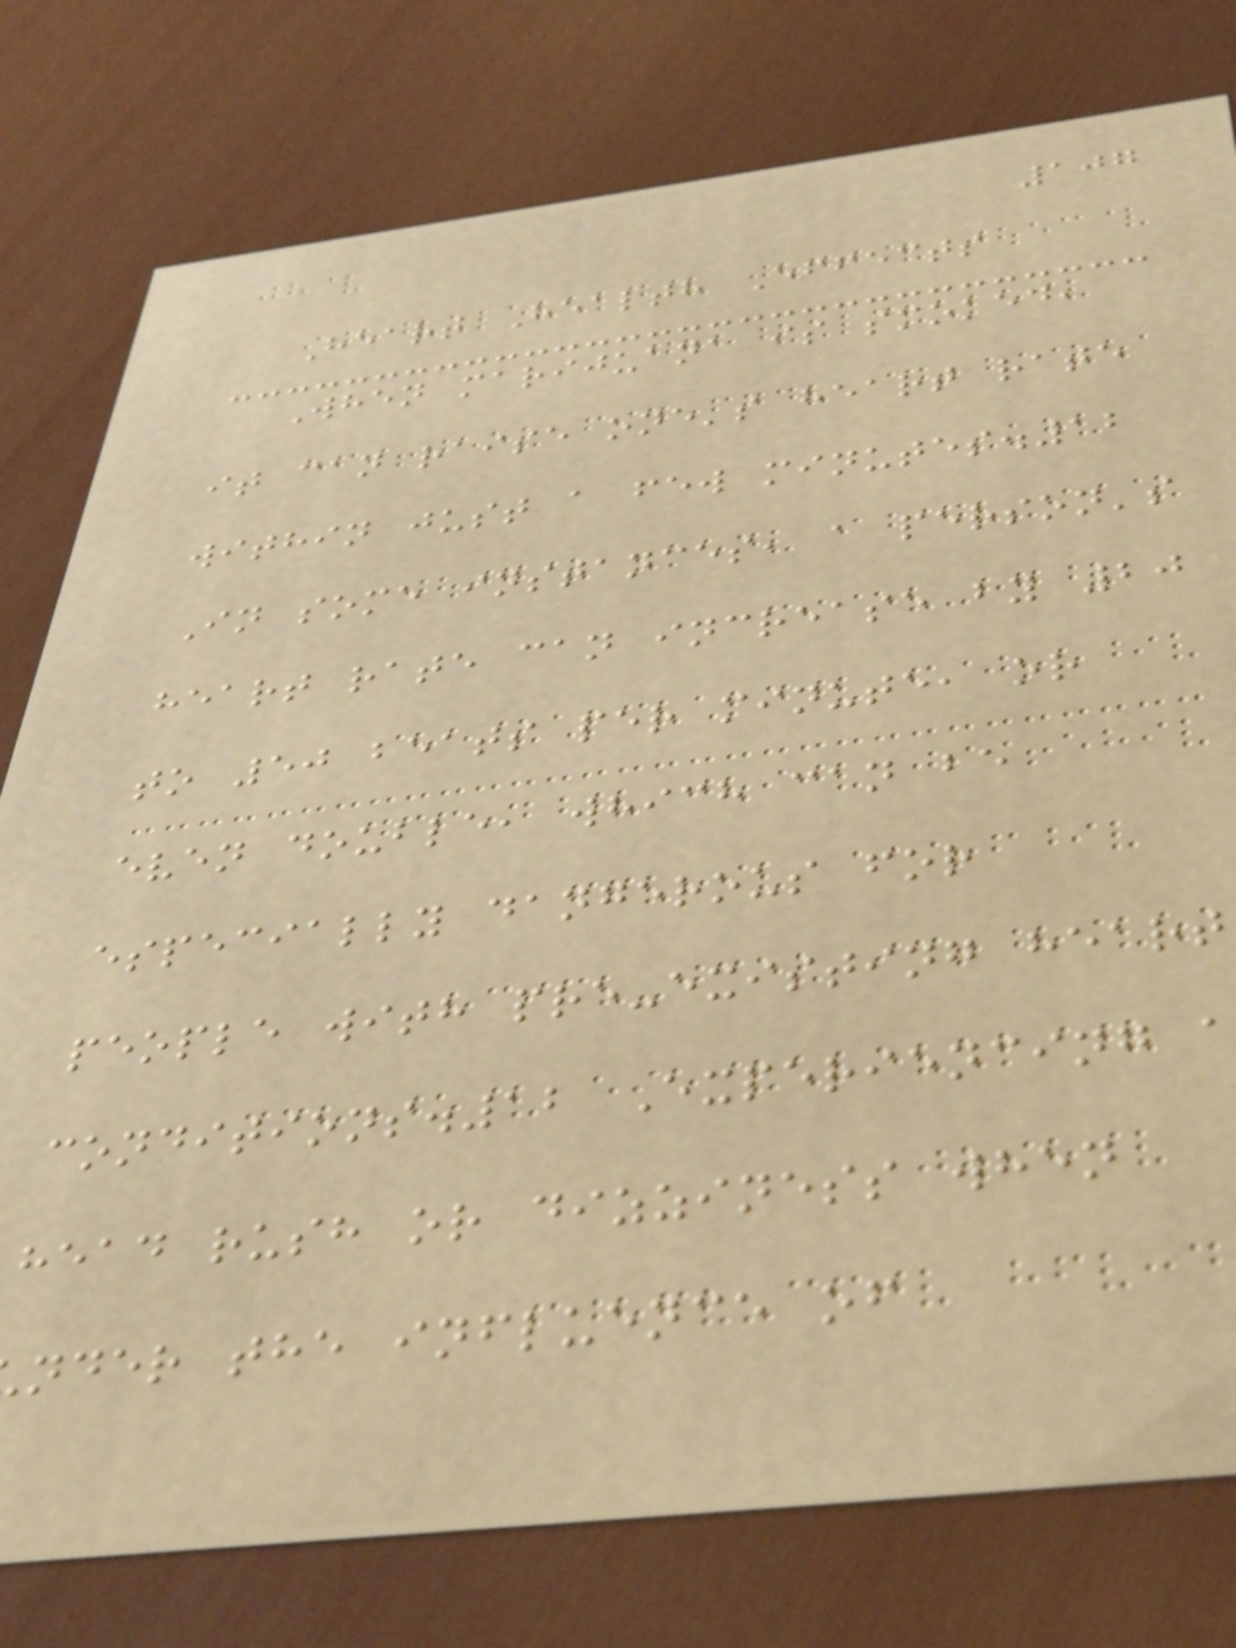107
Heart Health Effects
When marijuana is smoked,
it can raise one's heart rate
within just a few minutes.12
In some instances, a person's
heart rate can increase by 20
to 50 beats per minute, or
even double, which can be
especially dangerous for
people with pre-existing heart
conditions.12 Experiencing
head rush or dizziness when
nder the influence of
